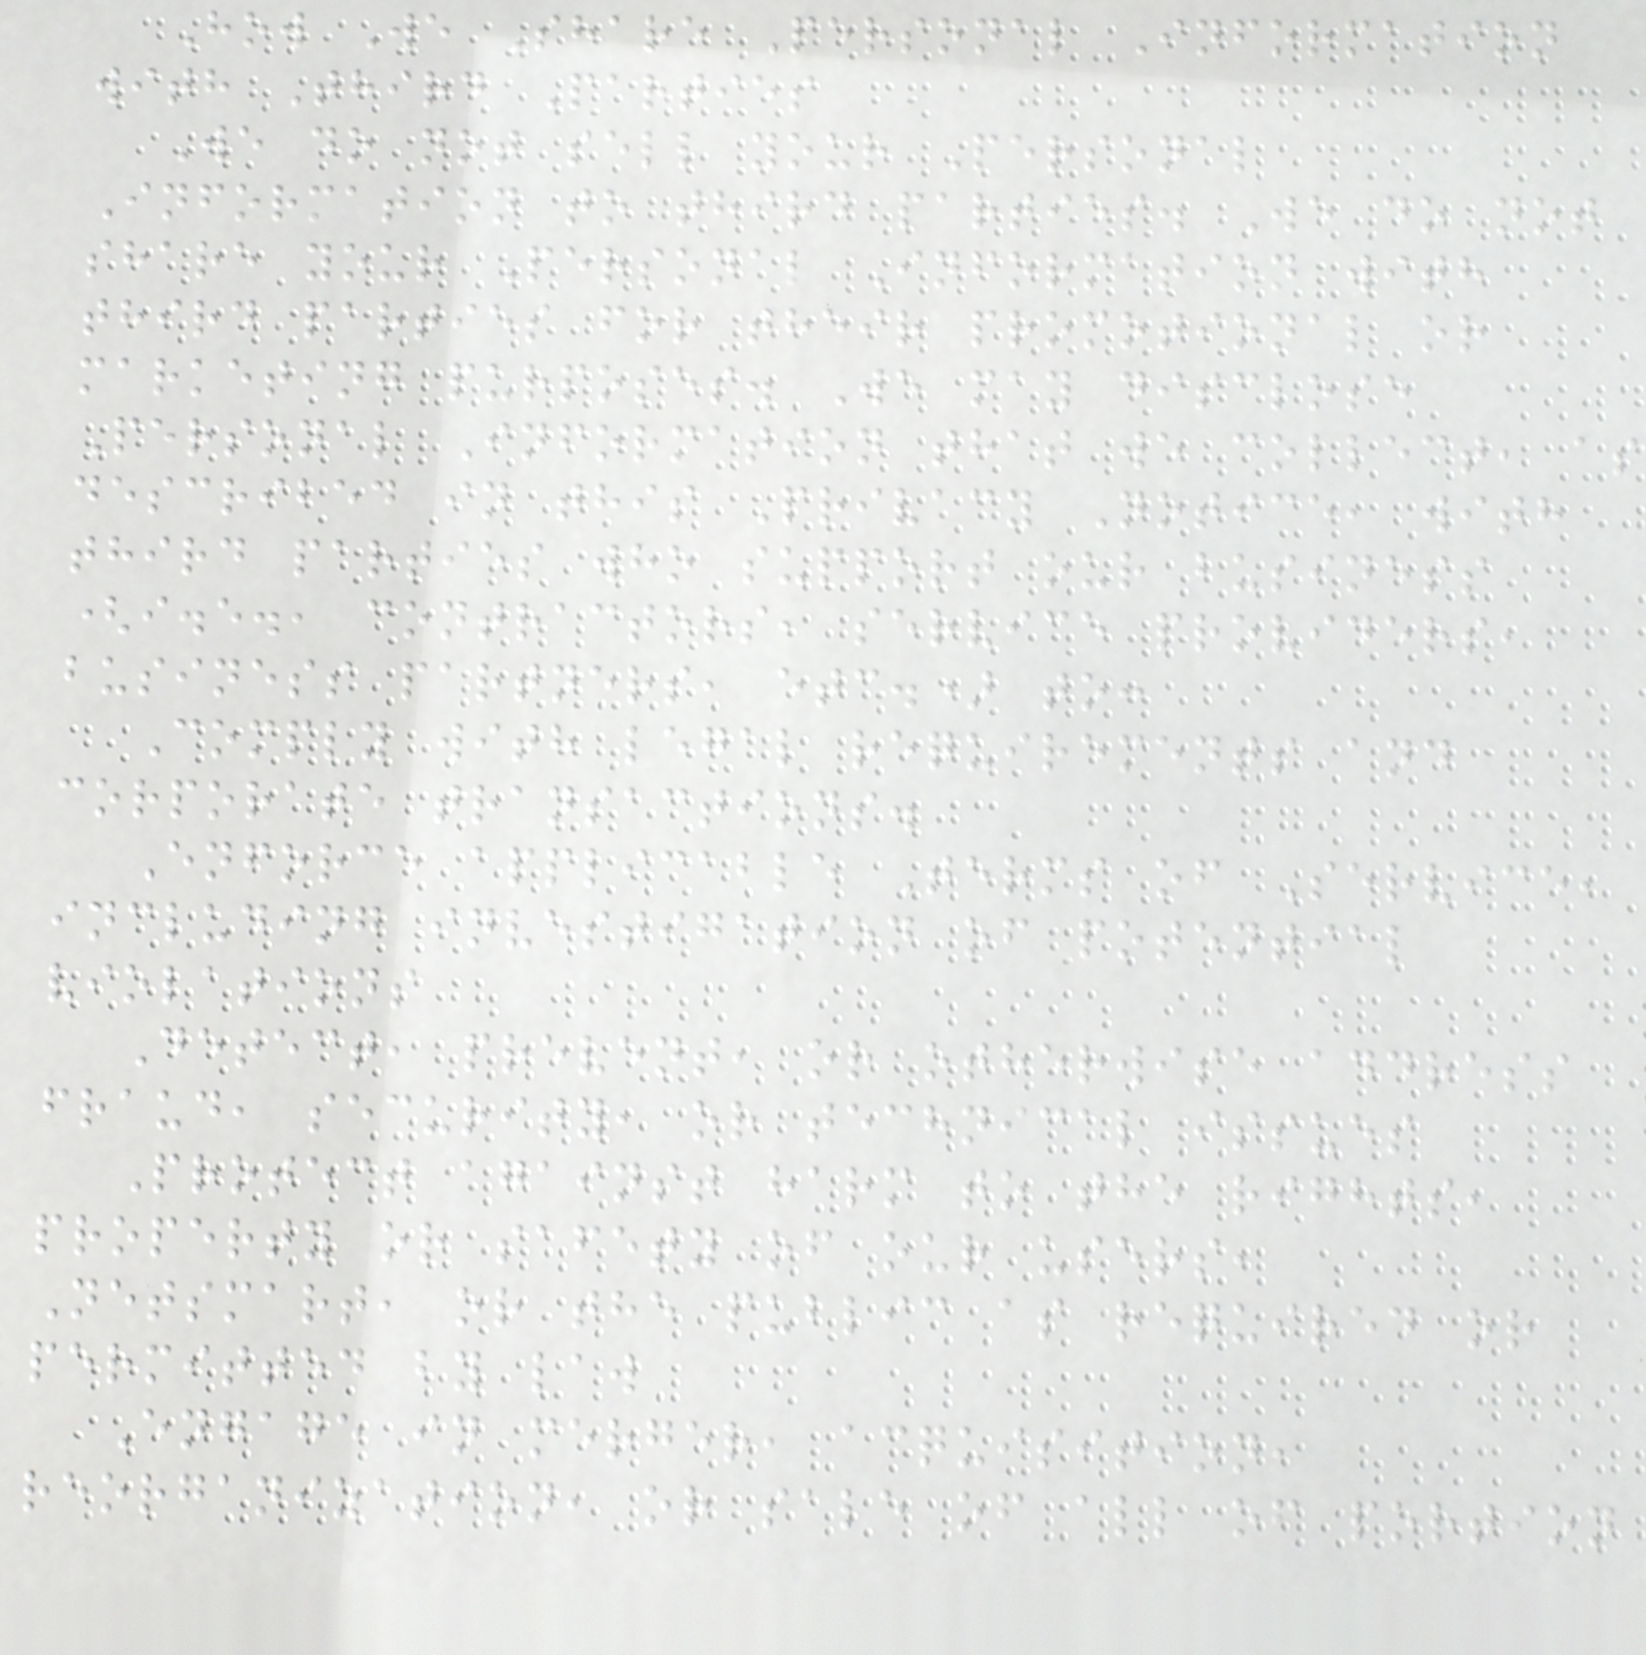How We Share Personal Information
with Third Parties
We do not sell your Personal
Information to third parties. We do not
share your Personal Information with
third parties for their promotional or
marketing purposes. We may disclose
Personal Information that we collect, as
described in this Privacy Notice, with
third parties who support our business
(i.e., contractors, service providers,
business partners, etc.) to:
Comply with legal requirements and
corporate transactions.
Enforce applicable Terms of Service,
including investigation of potential
violations
Detect, prevent, or otherwise address
fraud, security, or technical issues
Protect against harm to the rights,
property or safety of our users,
Netsmart, or the public as required or
permitted by law
Engage in merger, acquisition,
reorganization, or sale of all of portion
